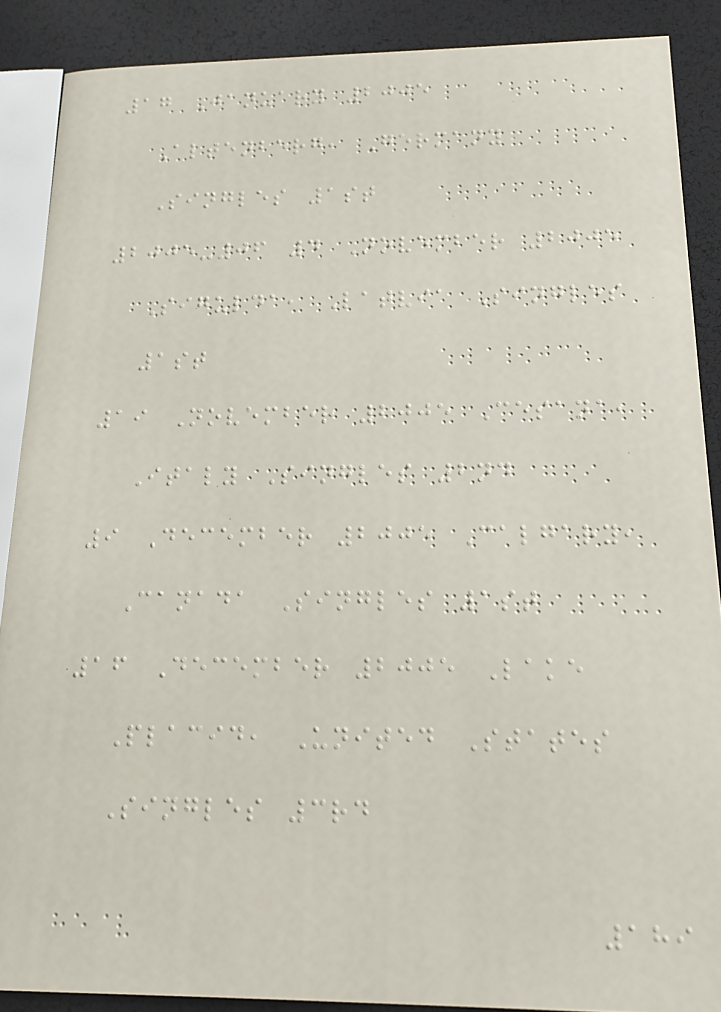17 January 2005
Altenberg, Germany
Singles 1st
2005-06 4 November 2005
Sigulda, Latvia Singles
1st
19 November 2005 Cesana,
Italy Singles 2nd
9 December 2005 Calgary,
Canada Singles 1st
16 December 2005 Lake
Placid, United States
Singles 3rd
189
